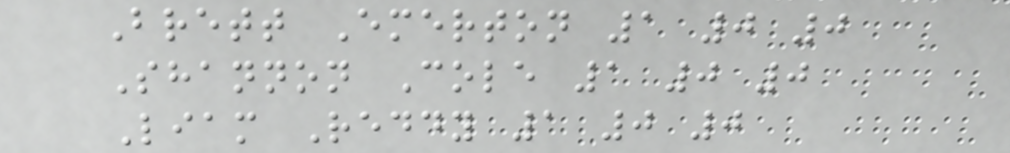Brett Emerton 1 0 0
Shannon Cole 1 0 0
Liam Reddy 1 0 0
